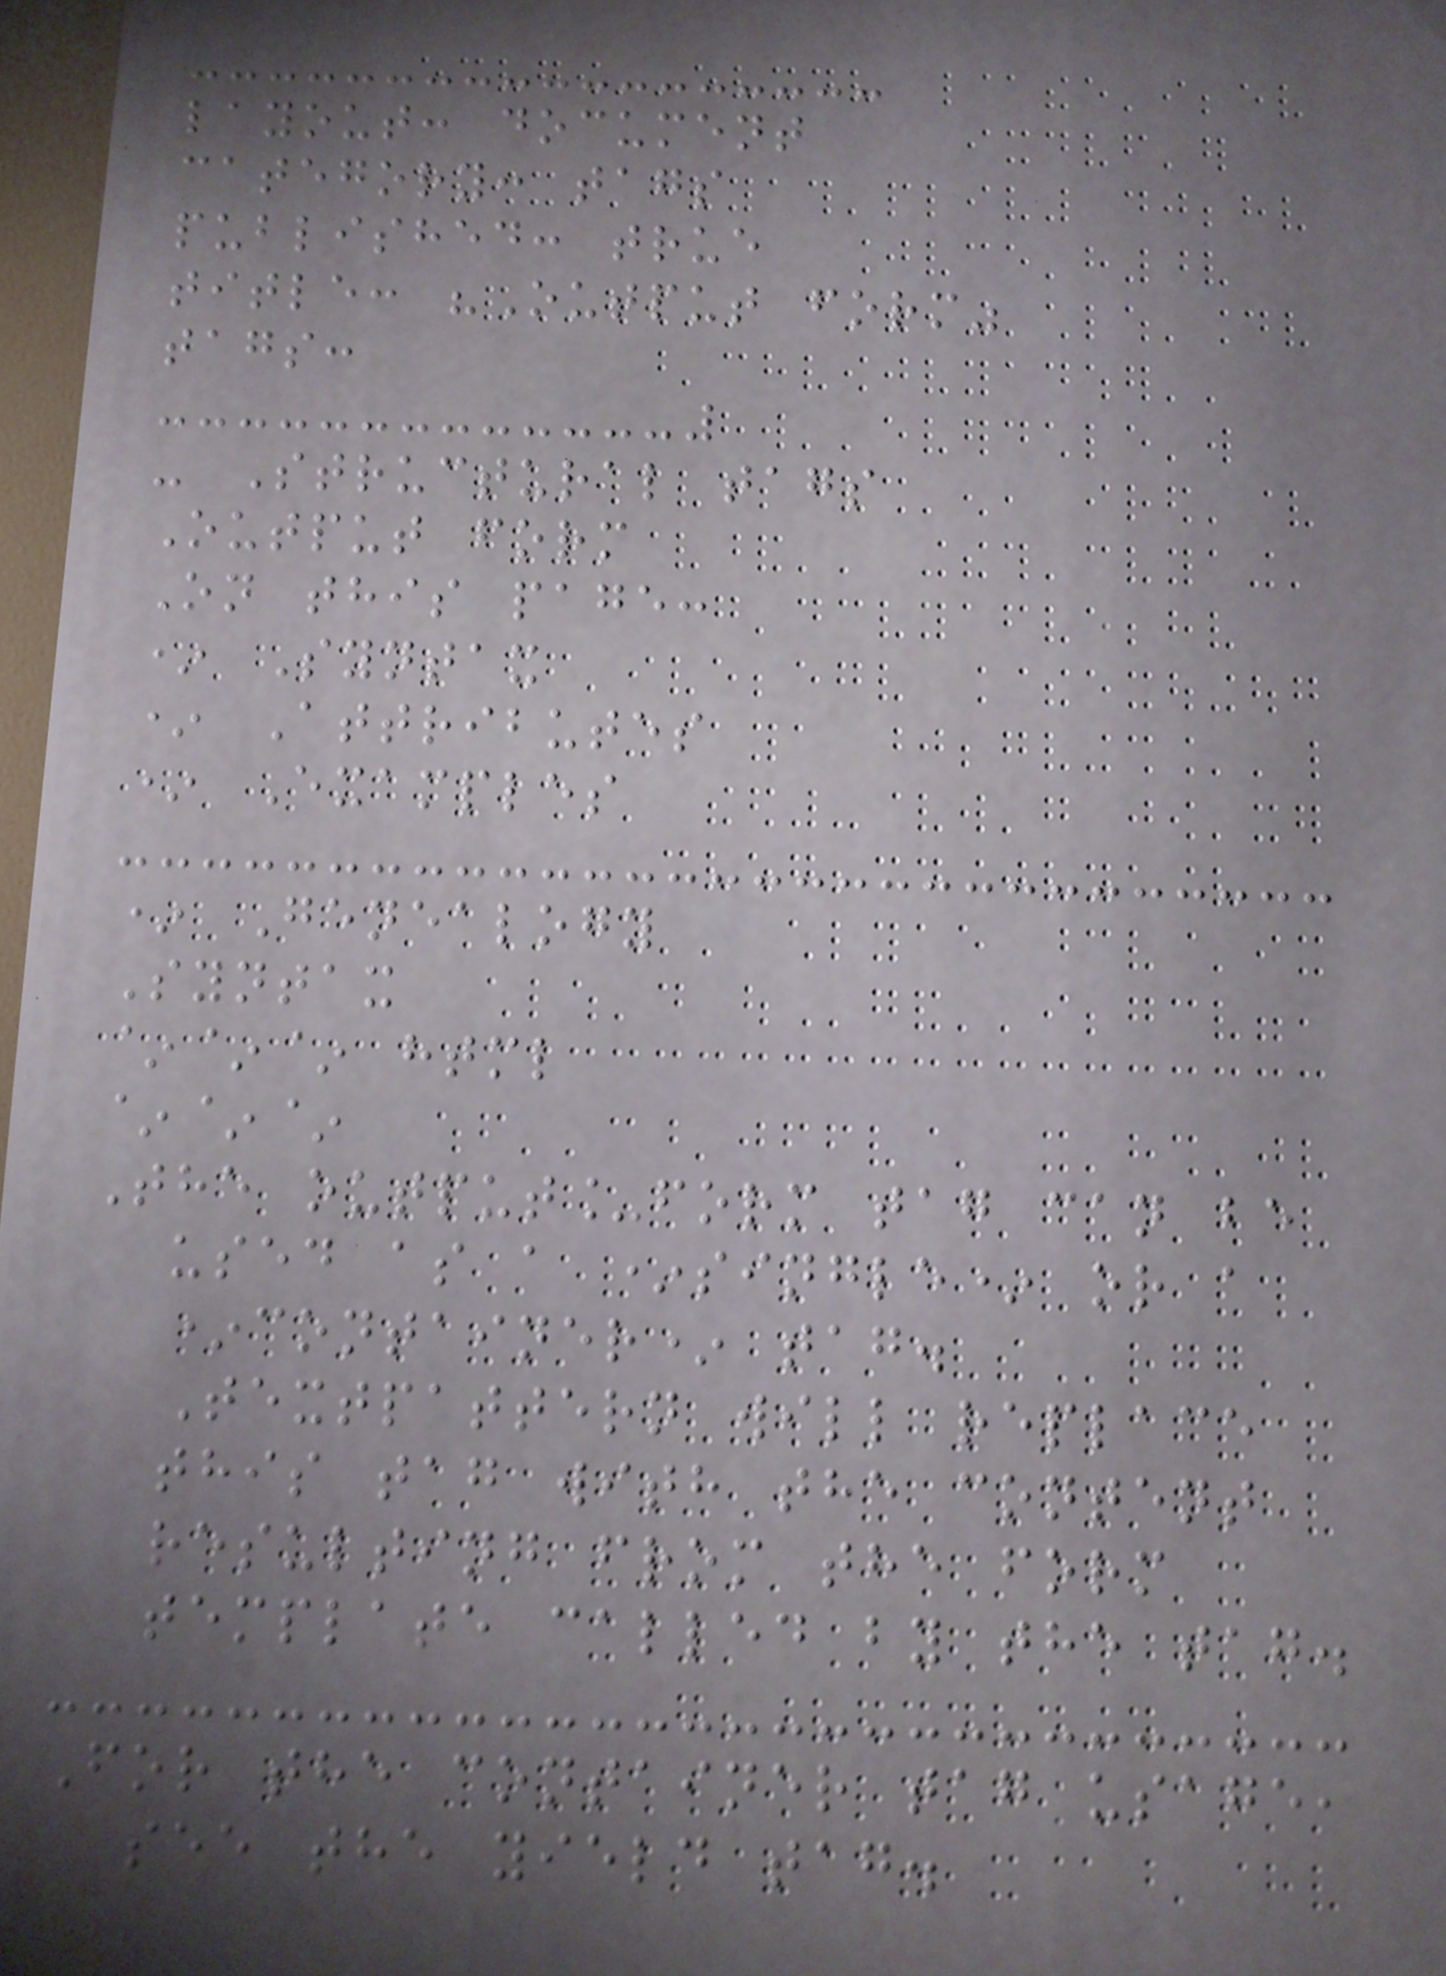layout: document
category: tags
published: true
title: "Output form"
tags:
- Structural tags
Output form
On this page:
* Syntax
* Attributes
* Examples
* Genealogy
Syntax
~~~ html
~~~
The output_form tag can be
used as a *single* or a
*container* tag.
Textpattern will replace
this tag with the content
resulting from the form
template called by the tag.
For the container tag usage,
see the yield tag.
